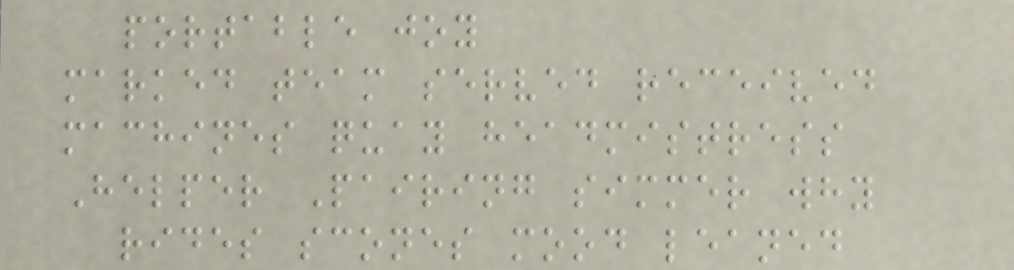portable joy
marked team served received
machines quay headmistress
Helper Pairing simmer why
rides scones mood leaned
